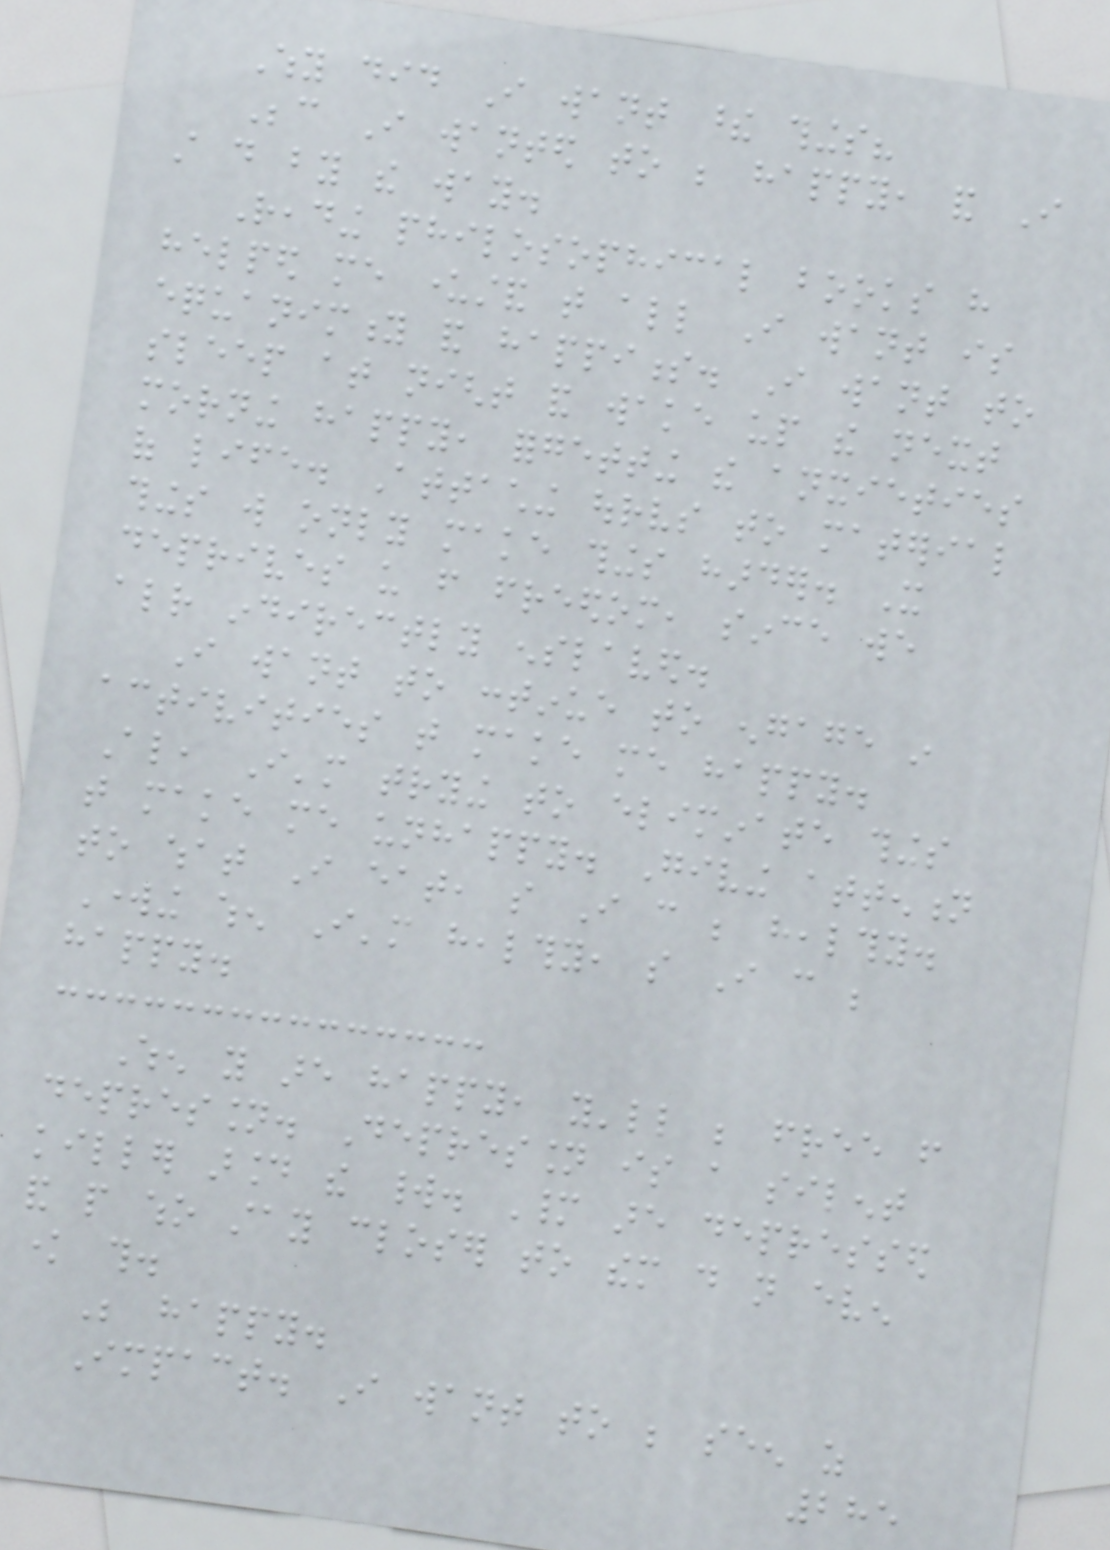Why did I want these things?
Because I wanted to be happy, and I
still do by the way.
Reading philosophical books have
helped me understand that all I want is
equanimity and happiness. I want to
sleep at night and wake up the next
morning happy, forgetting the anxieties
of life. Attaching ourselves to material
things will only make things harder. It
deprives us from freedom, since we
already indirectly enslaved.
I want to continue to engage in
activities that make me happy.
Also, I'm trying to eliminate things
that make me unhappy. Giving attention
to what I eat, so I can be healthy.
Working when I'm healthy, so I can be
happy.
When you are happy, you'll be free from
depression. Depression is a silent
killer around the world. Many are depressed
and people who stay closer to them do not even
know this.
Be happy.
Impact. I want to be seen as
285
